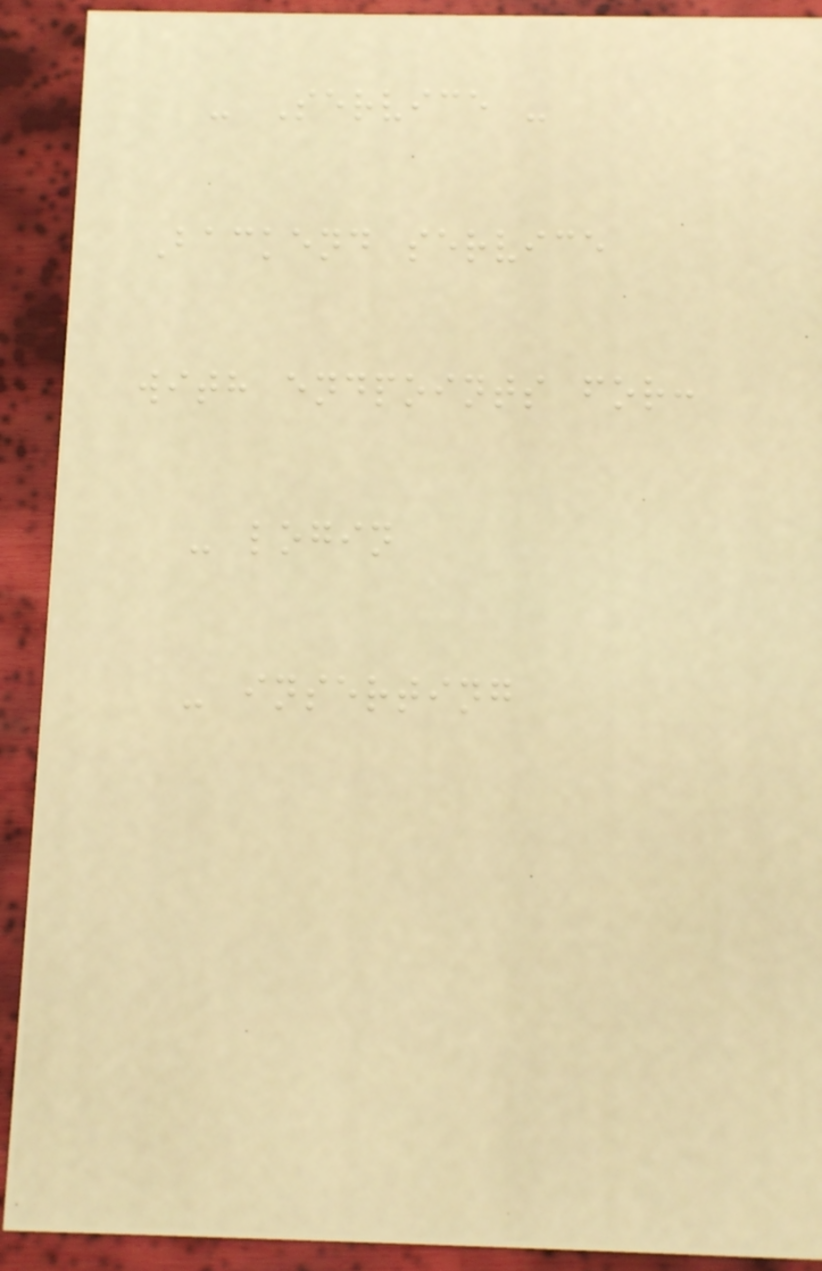- Service -
Backend service
with endpoints for:
- login
- inserting
